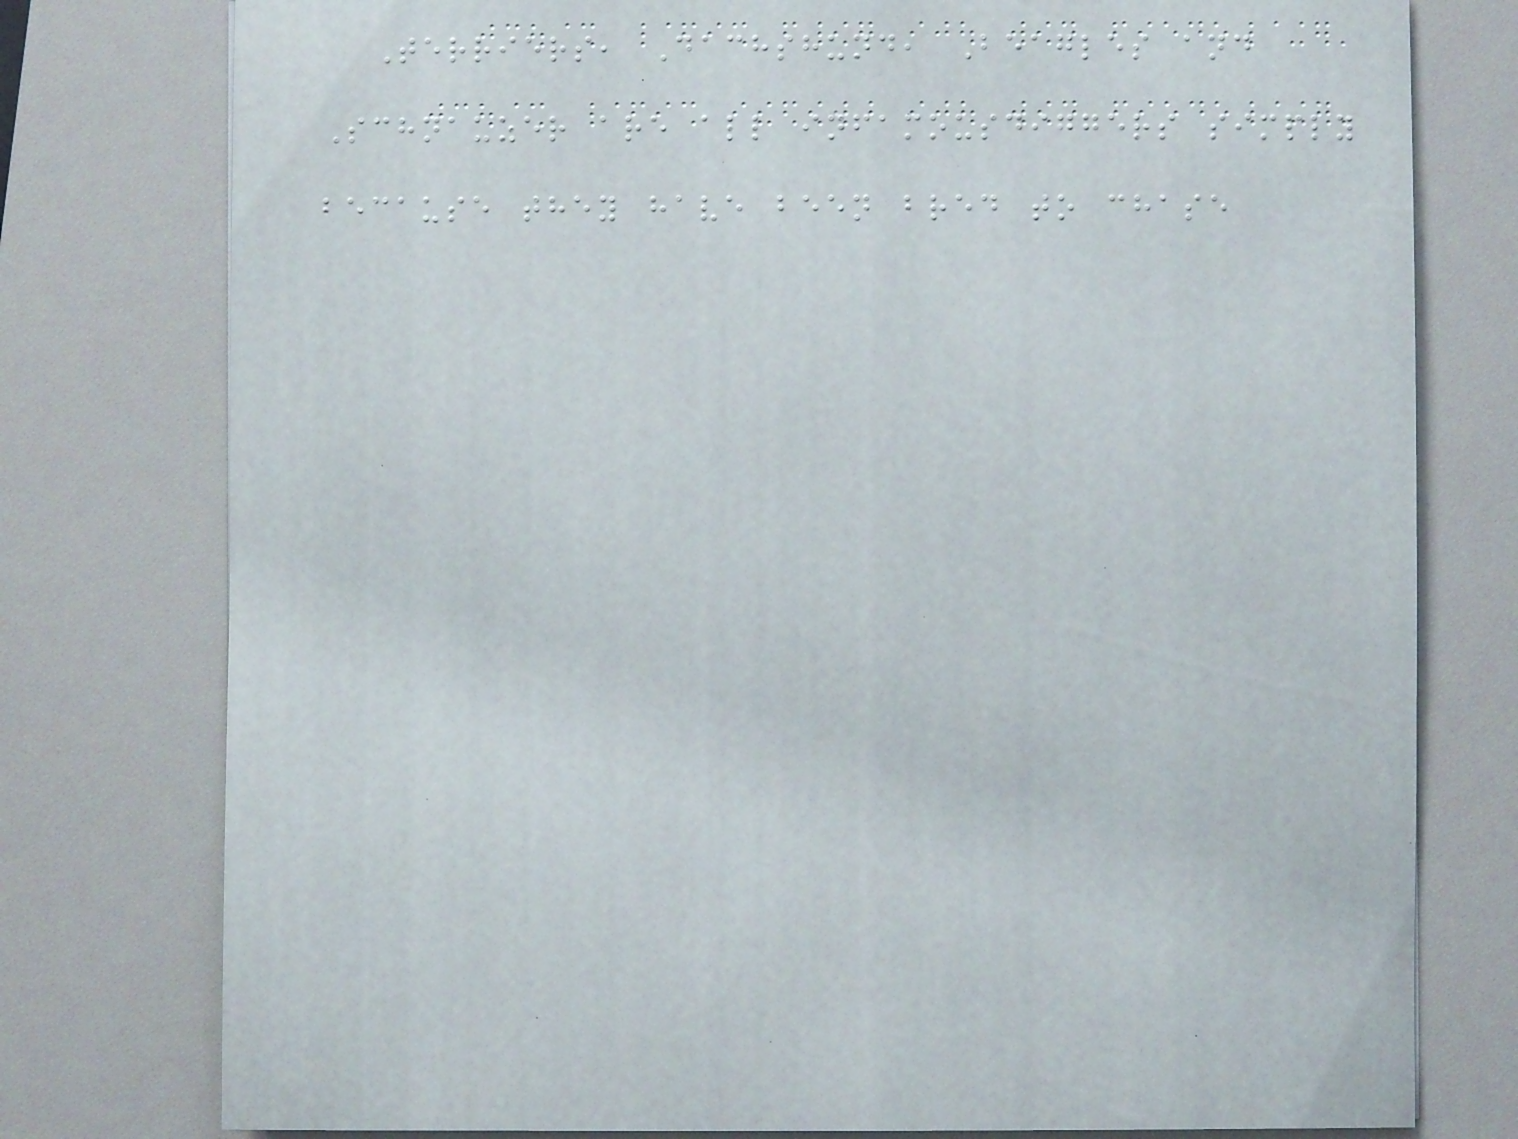Terriers, Dachshund, Beagles and
Schnauzer are all infamousdiggers simply
because they have been bred to chase
